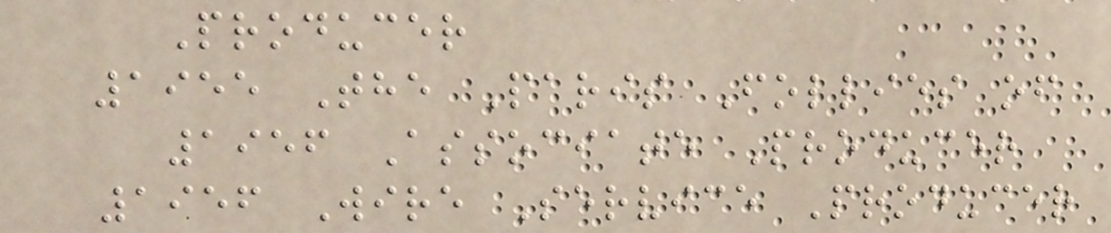Producer
1955 The Paris Follies of
1956 Associate Producer
1956 Wire Service Producer
